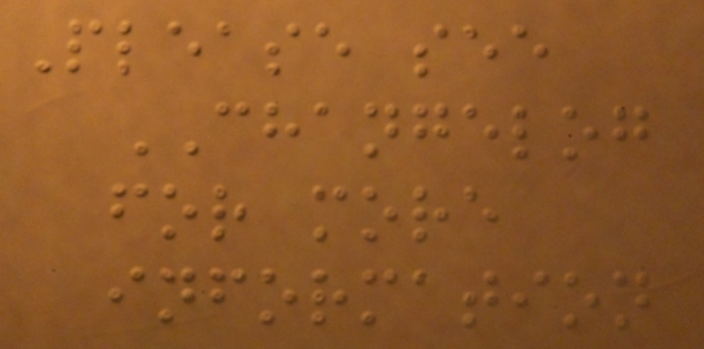Please see
CHANGELOG
for more
information
